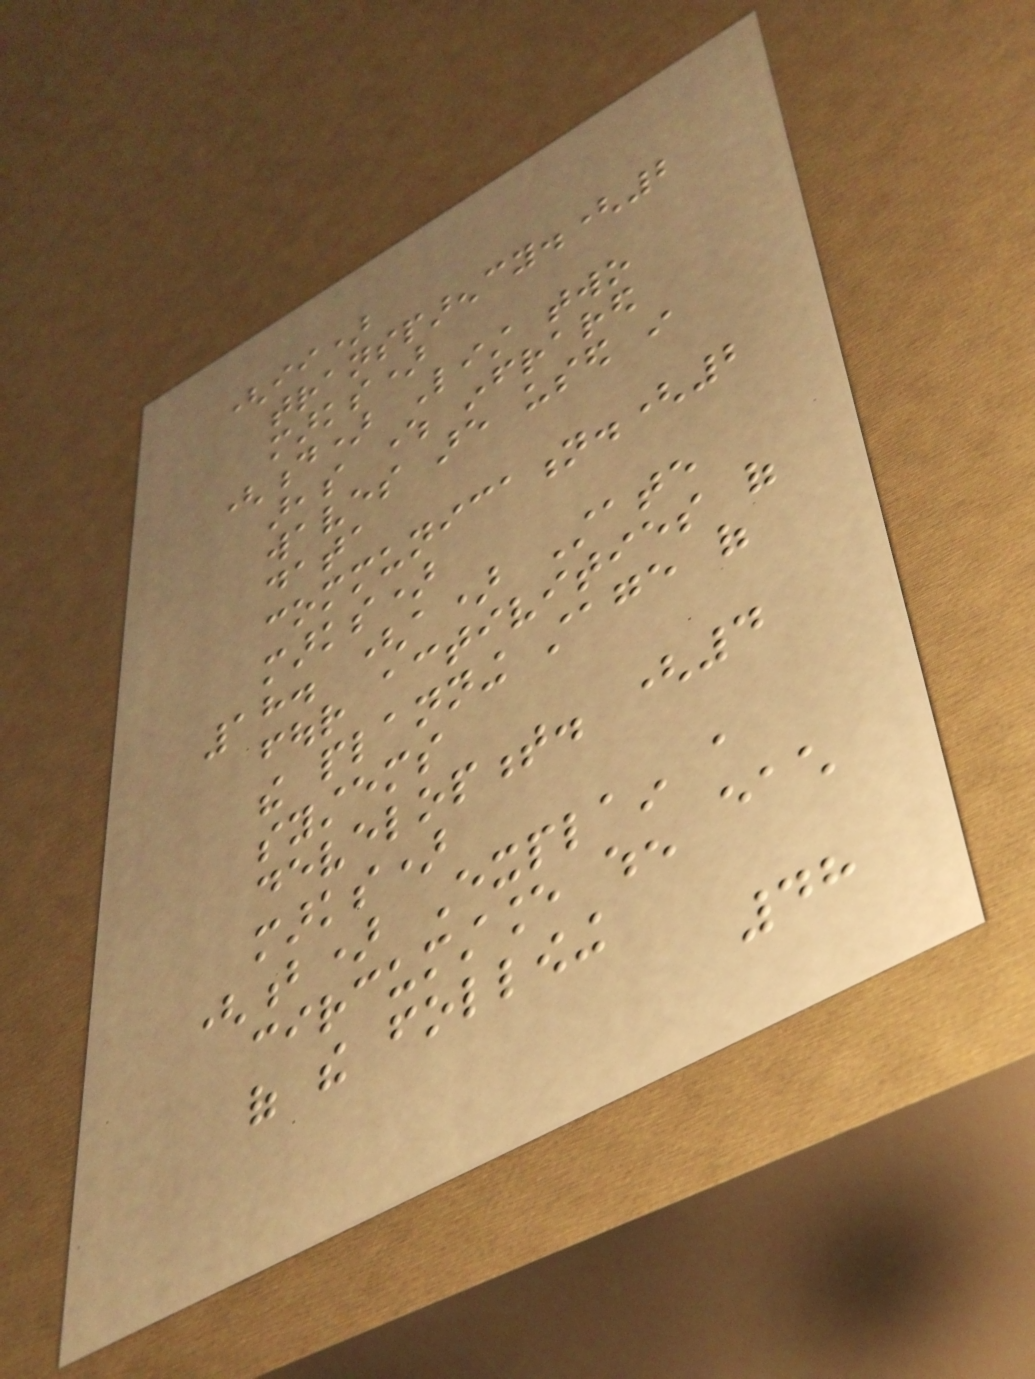(ii)
transparency.(2
marks)
(d) List two
areas where infrared
waves are used in
data
communication.(2
marks)
18. (a) State
four activities of
the planning stage of
systems
development. (4
marks)
(b) Explain a
circumstance when each
of the following
48
